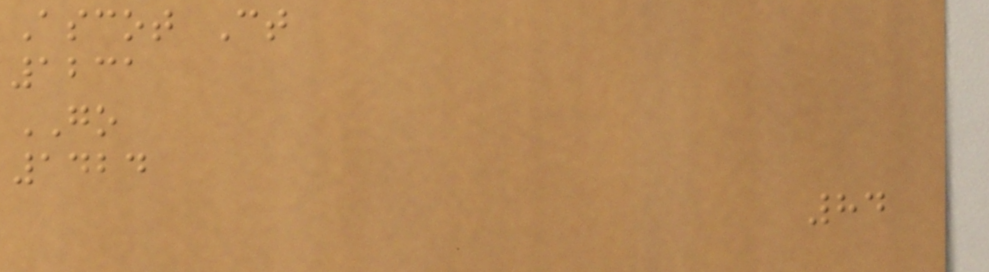Ascot Ct
1231
GO
1424
84
